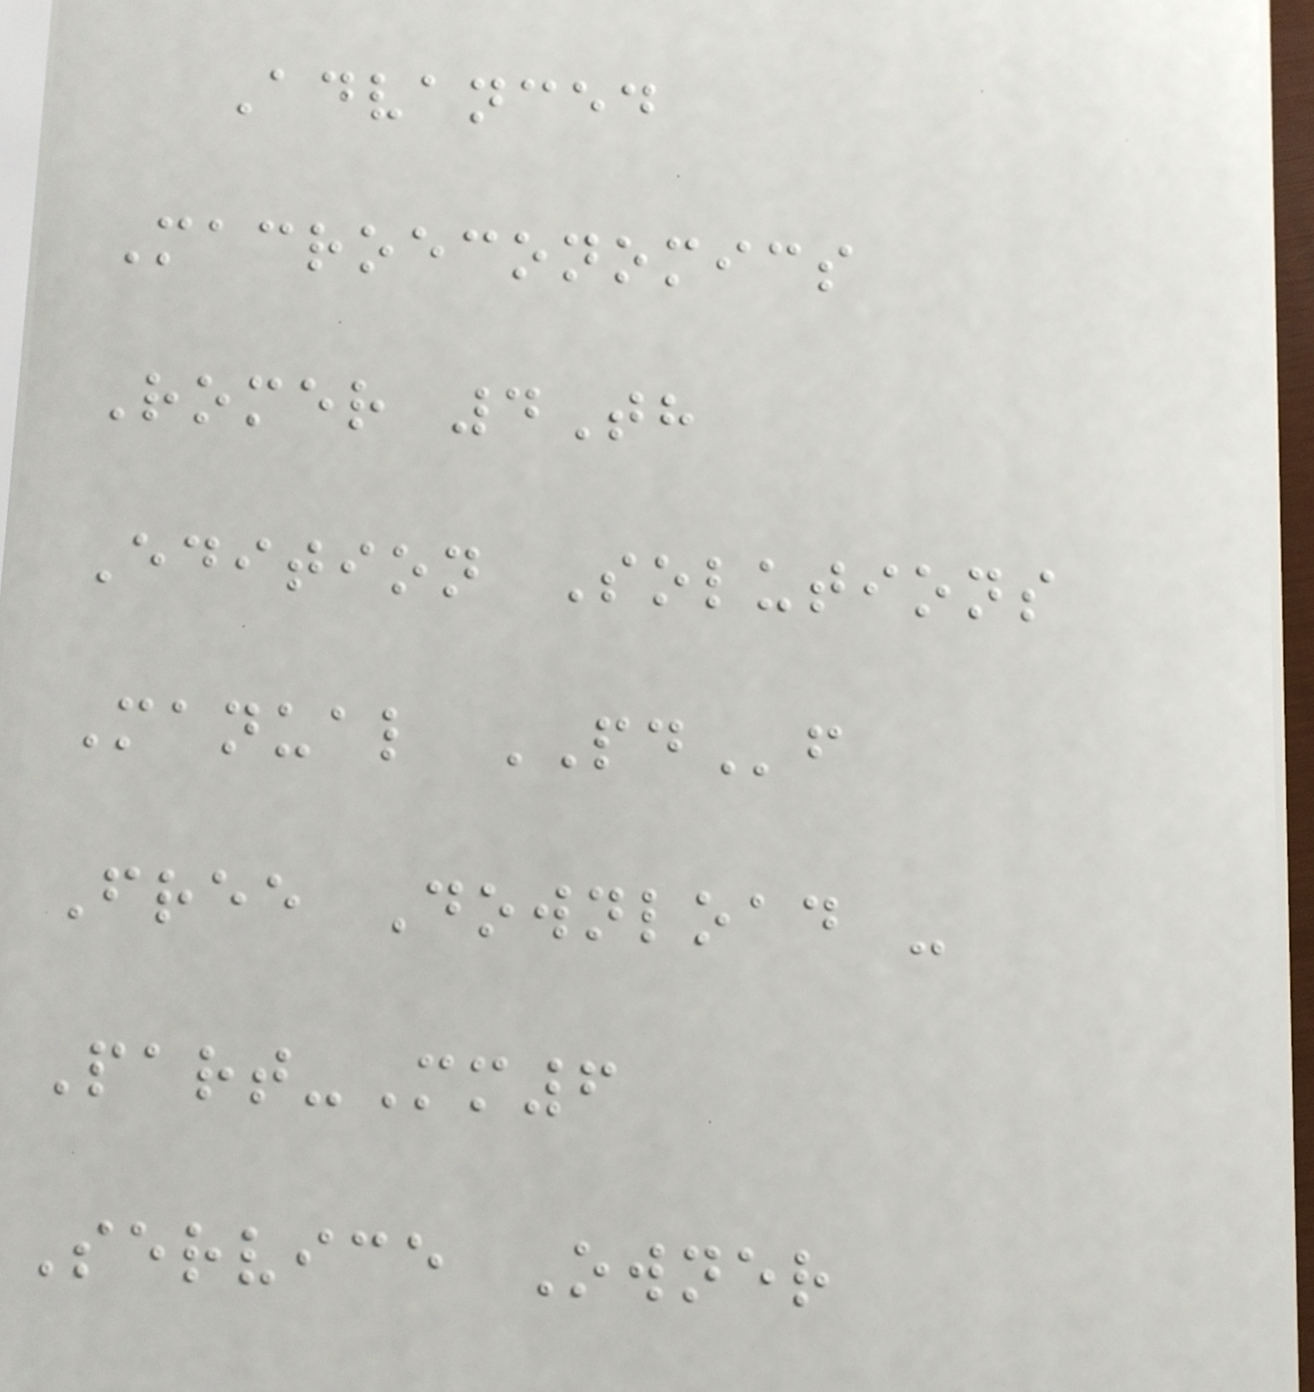Advanced
Macroeconomics
Romer 4Th
Edition Solutions
Manual PDf
Free Download -
Part-Mm6
Service Owner
